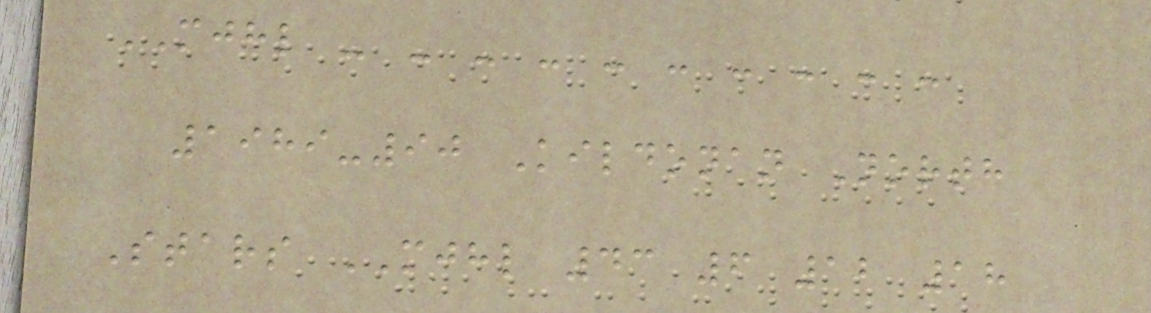MJHL - - - - - - - - - -
1989-90 Kildonan North
Stars MJHL 43 6 12 18
